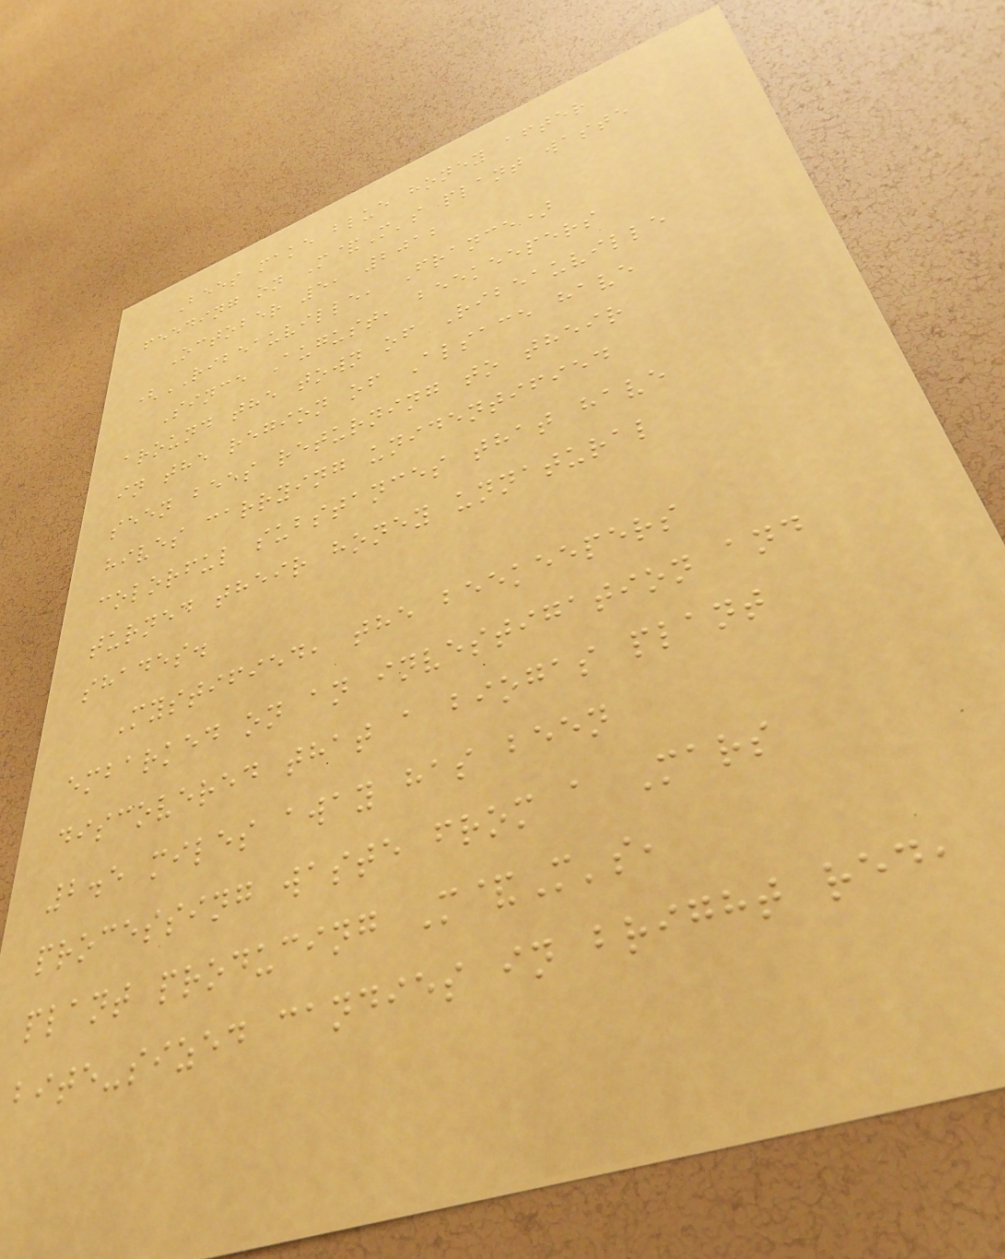Bees make blue honey after
feeding on M&M's plant waste
October 5, 2012
(RIBEAUVILLE, France)
Since August, beekeepers
around the town of Ribeauville
in the region of Alsace have
seen bees returning to their
hives carrying unidentified
colorful substances that have
turned their honey unnatural
shades.
Mystified, the beekeepers
embarked on an investigation and
discovered that a biogas plant
2.5 miles away has been
processing waste from a Mars
plant producing M&M's,
bite-sized candies in bright red,
